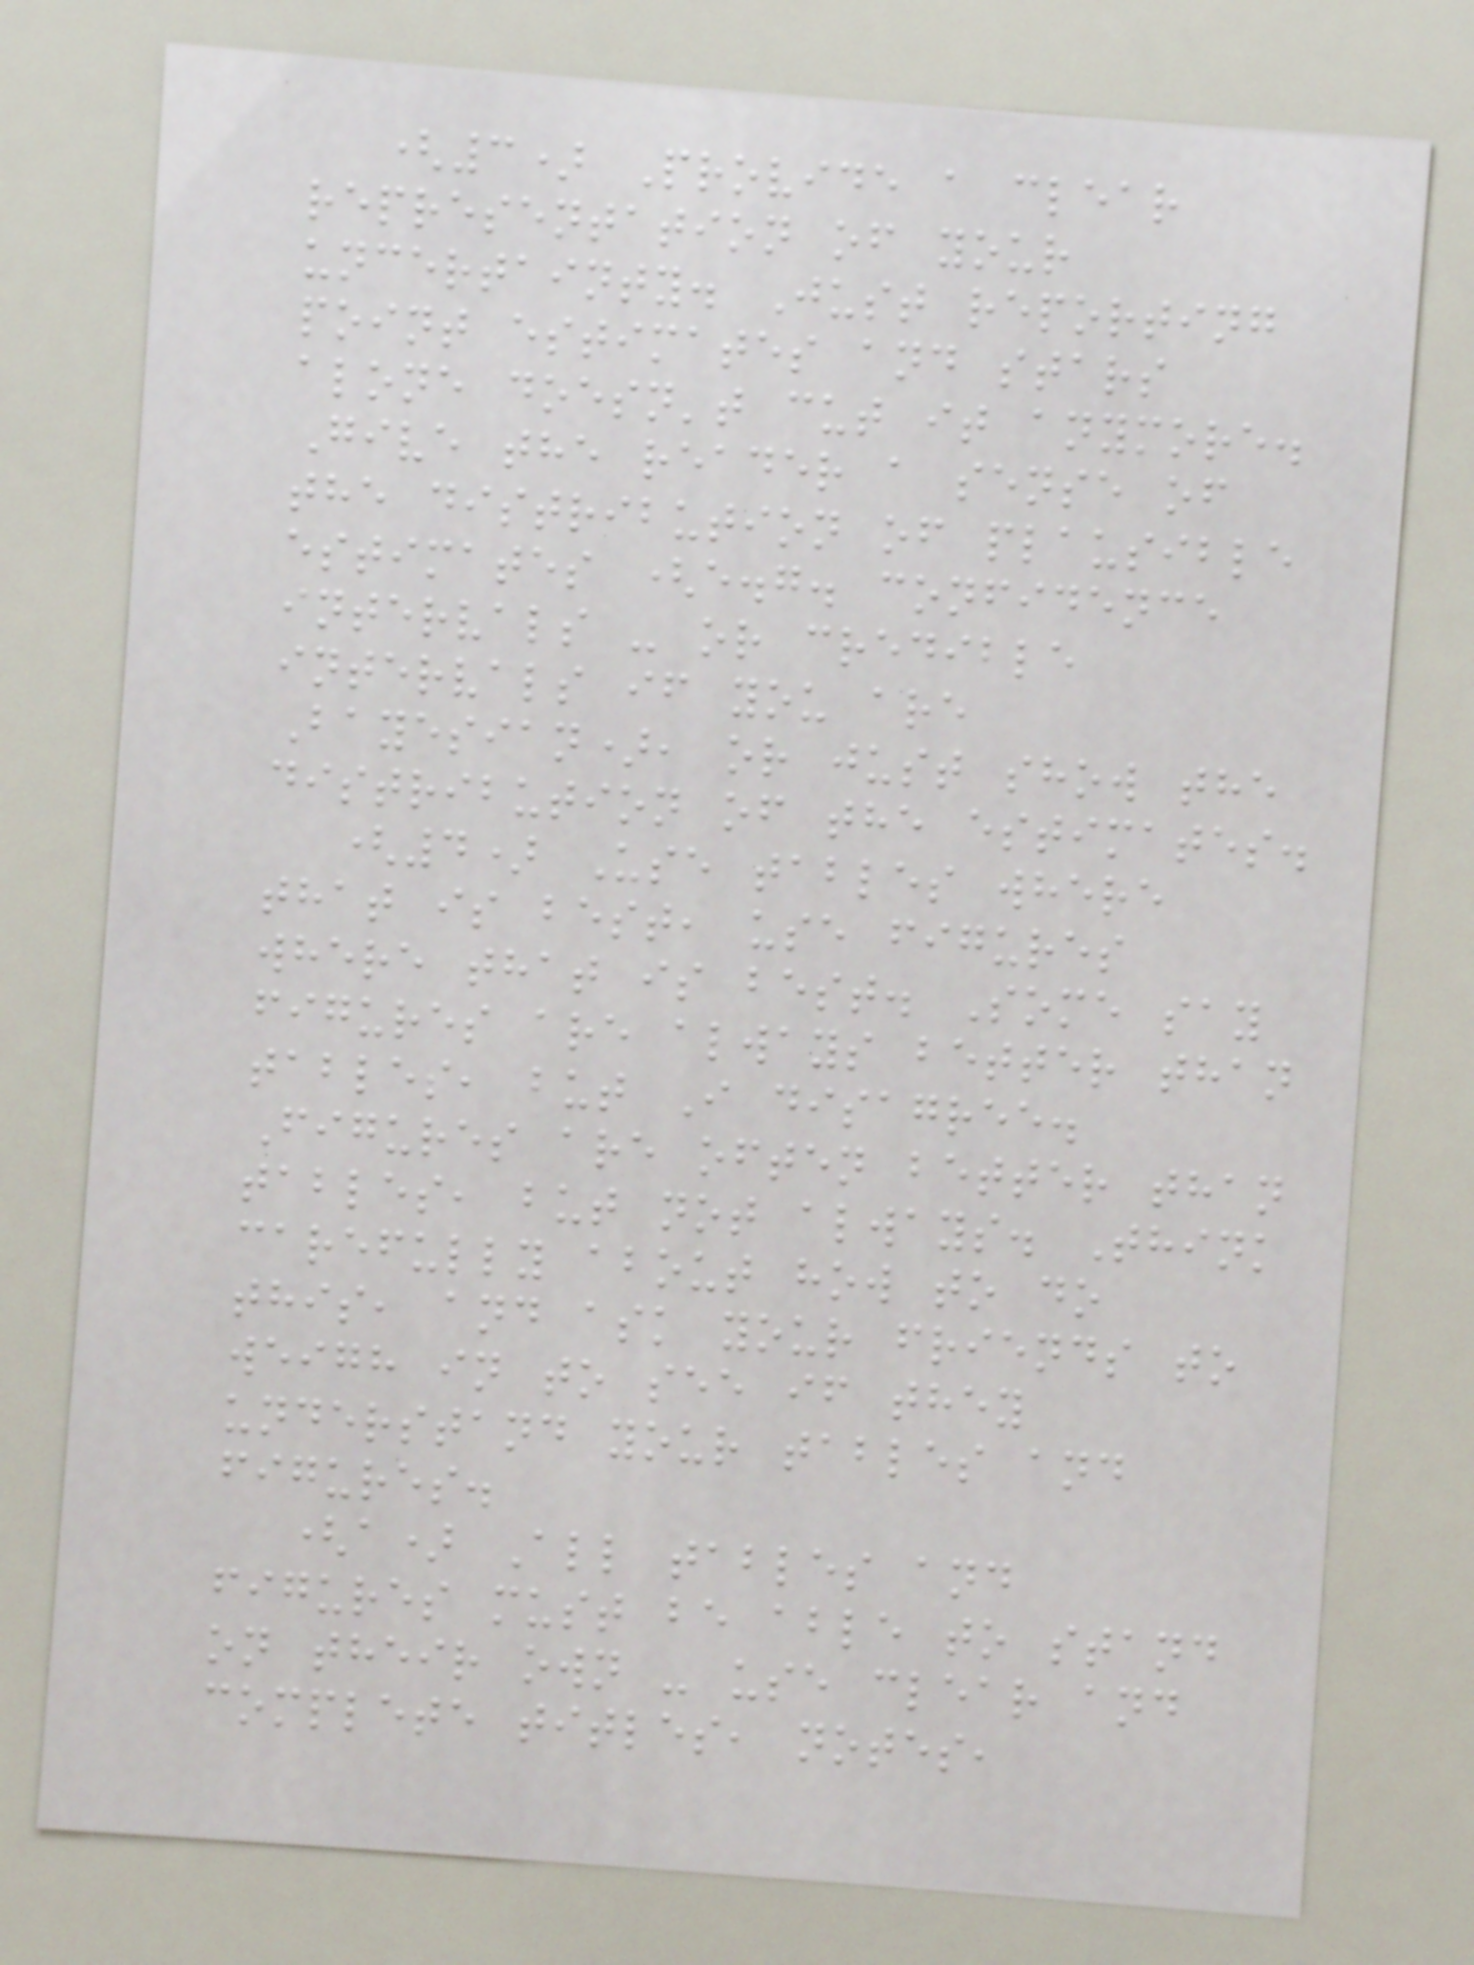(3) Provide a clear
representation of your
uncertainty. Just reporting
point estimates and stars
alone doesn't cut it anymore.
Give the reader a sense of
the distribution of plausible
estimates (e.g. confidence
intervals - or credible
intervals if you are
Bayesian), or just show the
distribution of the estimates.
(4) Use tables where
that is best, use figures
where that is best. Some say
figures are always better than
tables, but I disagree.
Figures are often better than
tables, but not always. Think
carefully about how to do
this, and ask your friends to
weigh in to see if they
understand your tables and
figures.
(a) All tables and
figures must be able to stand
on their own - use clear and
complete titles, notes,
